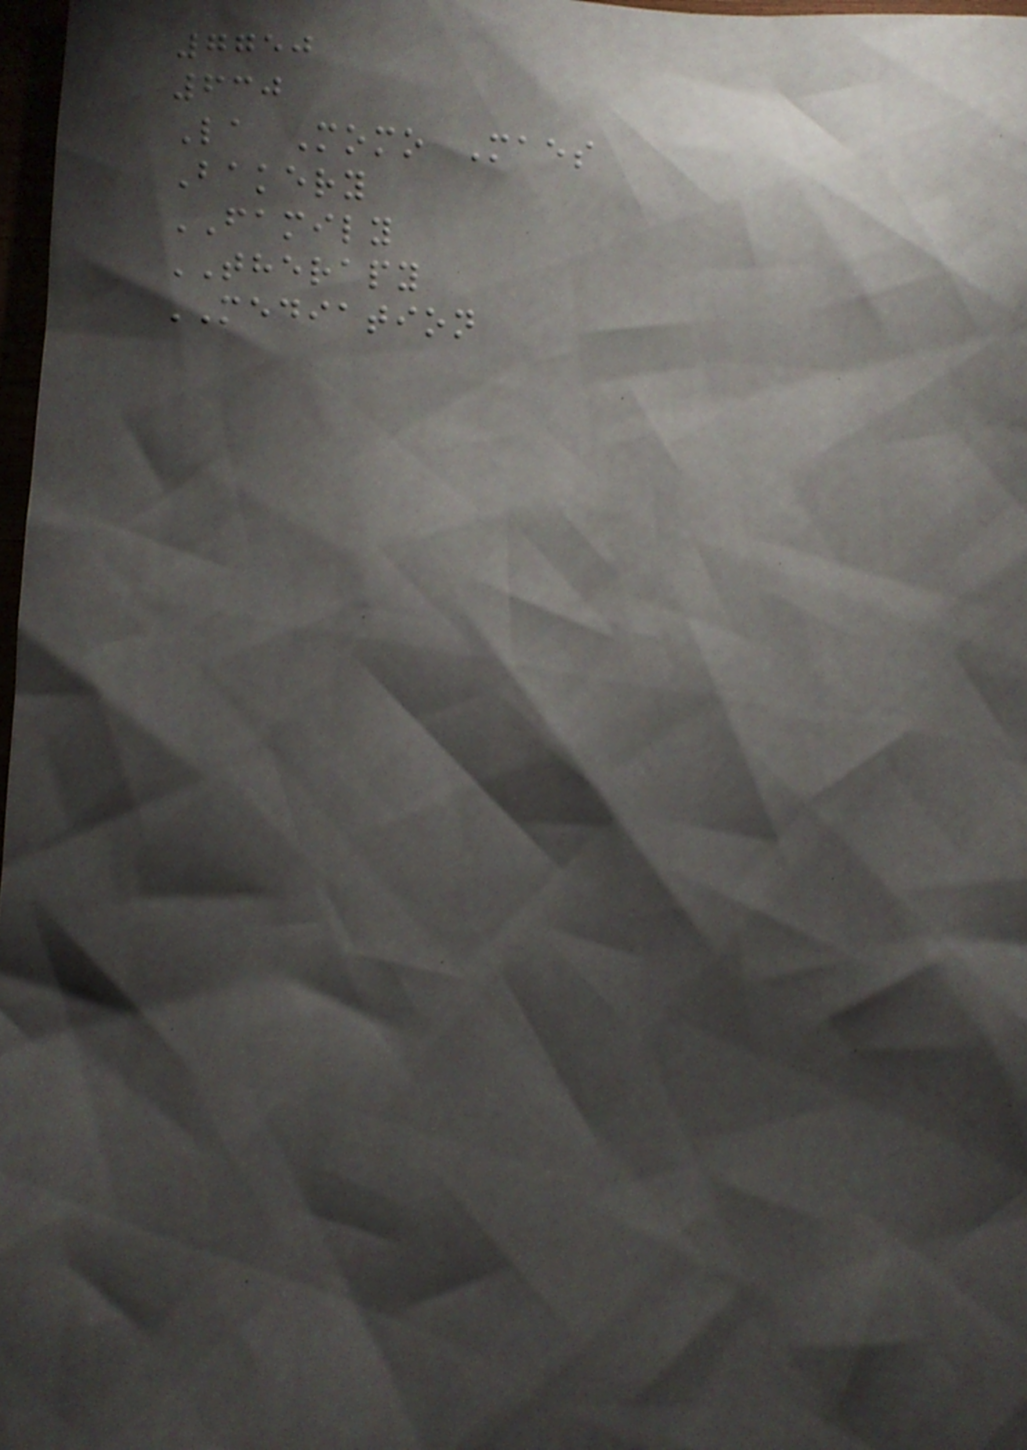7750
630
La Momo Maes
Bakery
FAMILY
THERAPY
MEDIATION
